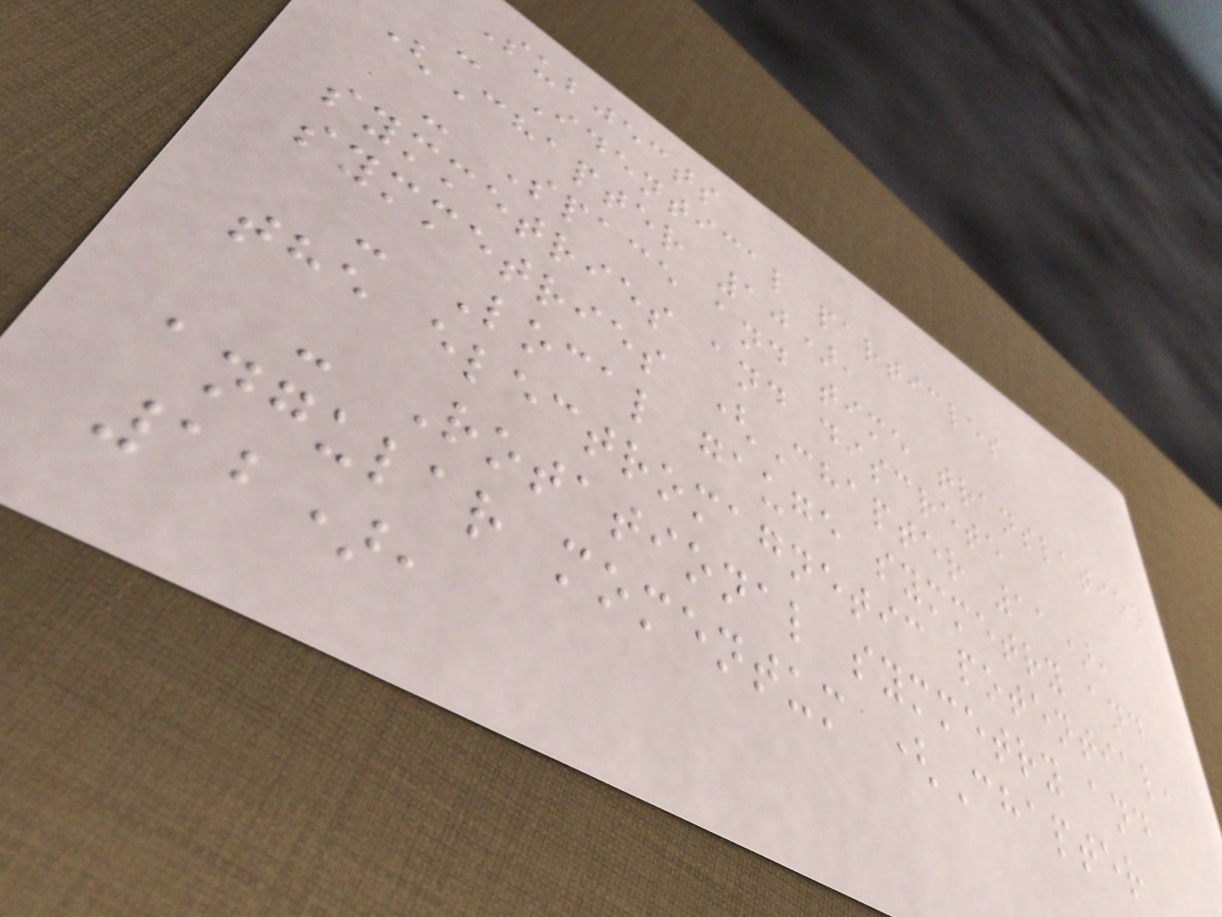Subjects
- Identical particles
(Chapter 10),
- Space and time translation
symmetries and discrete
symmetries (Chapter 11),
- Local gauge symmetry and
the electromagnetic potential,
- Rotational symmetry and
angular momentum (Chapter
12),
